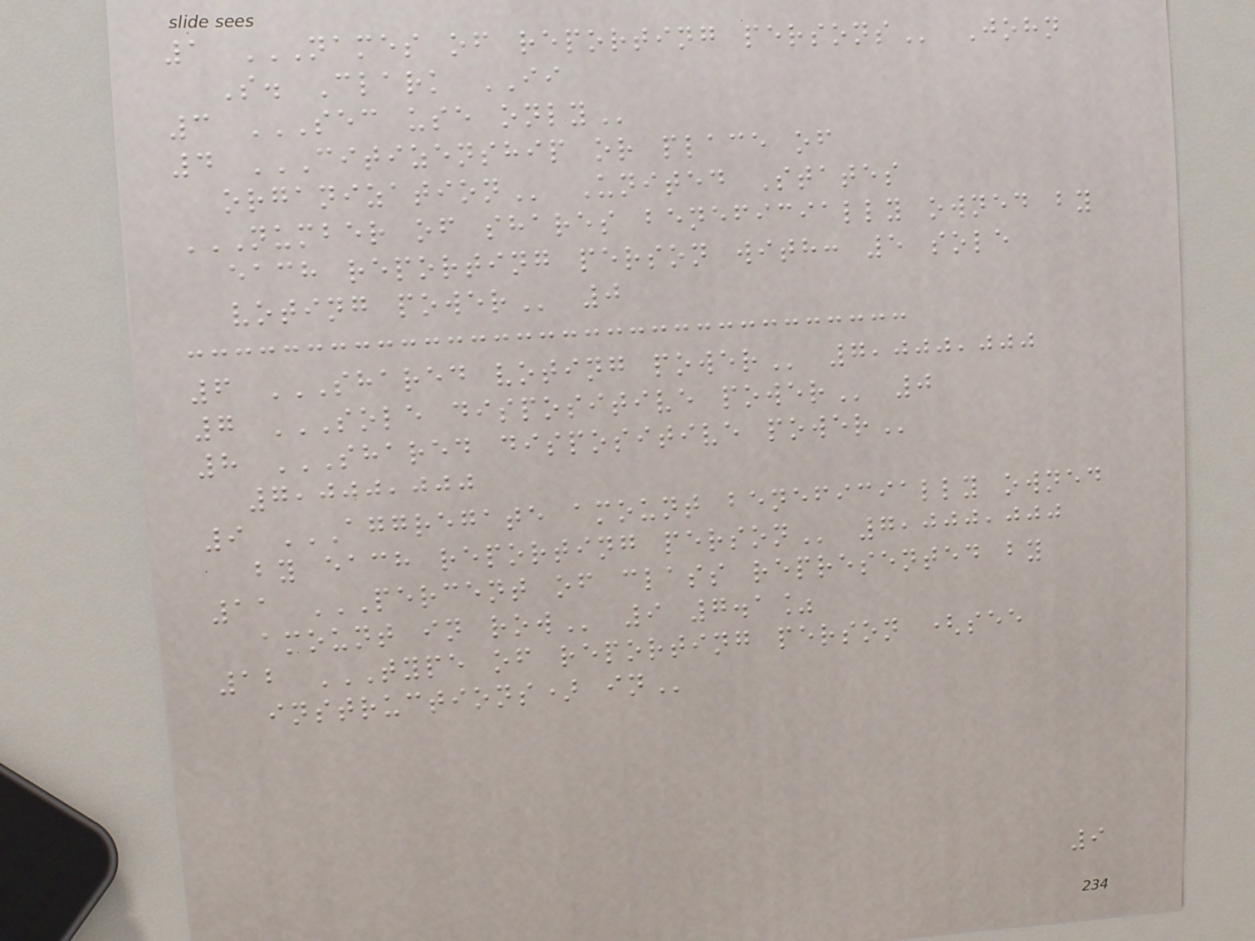1 NAMES OF REPORTING PERSONS John
S. Clark II
3 SEC USE ONLY
4 CITIZENSHIP OR PLACE OF
ORGANIZATION United States
NUMBER OF SHARES BENEFICIALLY OWNED BY
EACH REPORTING PERSON WITH: 5 SOLE
VOTING POWER 0
6 SHARED VOTING POWER 7,000,000
7 SOLE DISPOSITIVE POWER 0
8 SHARED DISPOSITIVE POWER
7,000,000
9 AGGREGATE AMOUNT BENEFICIALLY OWNED
BY EACH REPORTING PERSON 7,000,000
11 PERCENT OF CLASS REPRESENTED BY
AMOUNT IN ROW 9 7.1%
12 TYPE OF REPORTING PERSON (SEE
INSTRUCTIONS) IN
9
